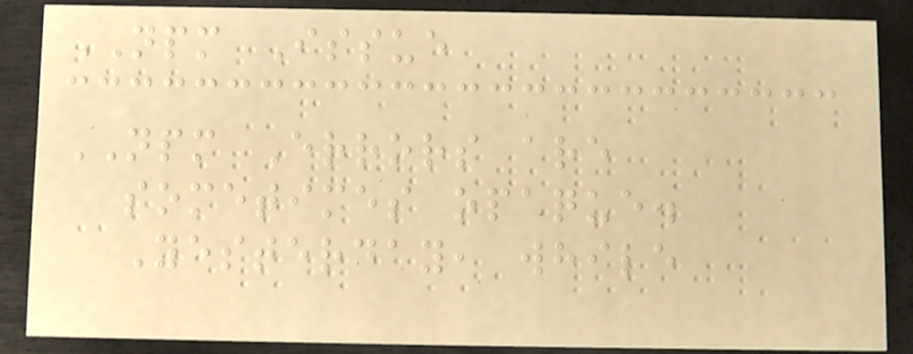NPM Issue
NPM Errors are
sometimes opaque.
Yesterday, while
